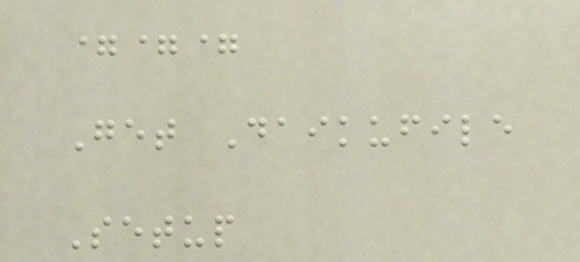===
Get Daikufile
Setup
